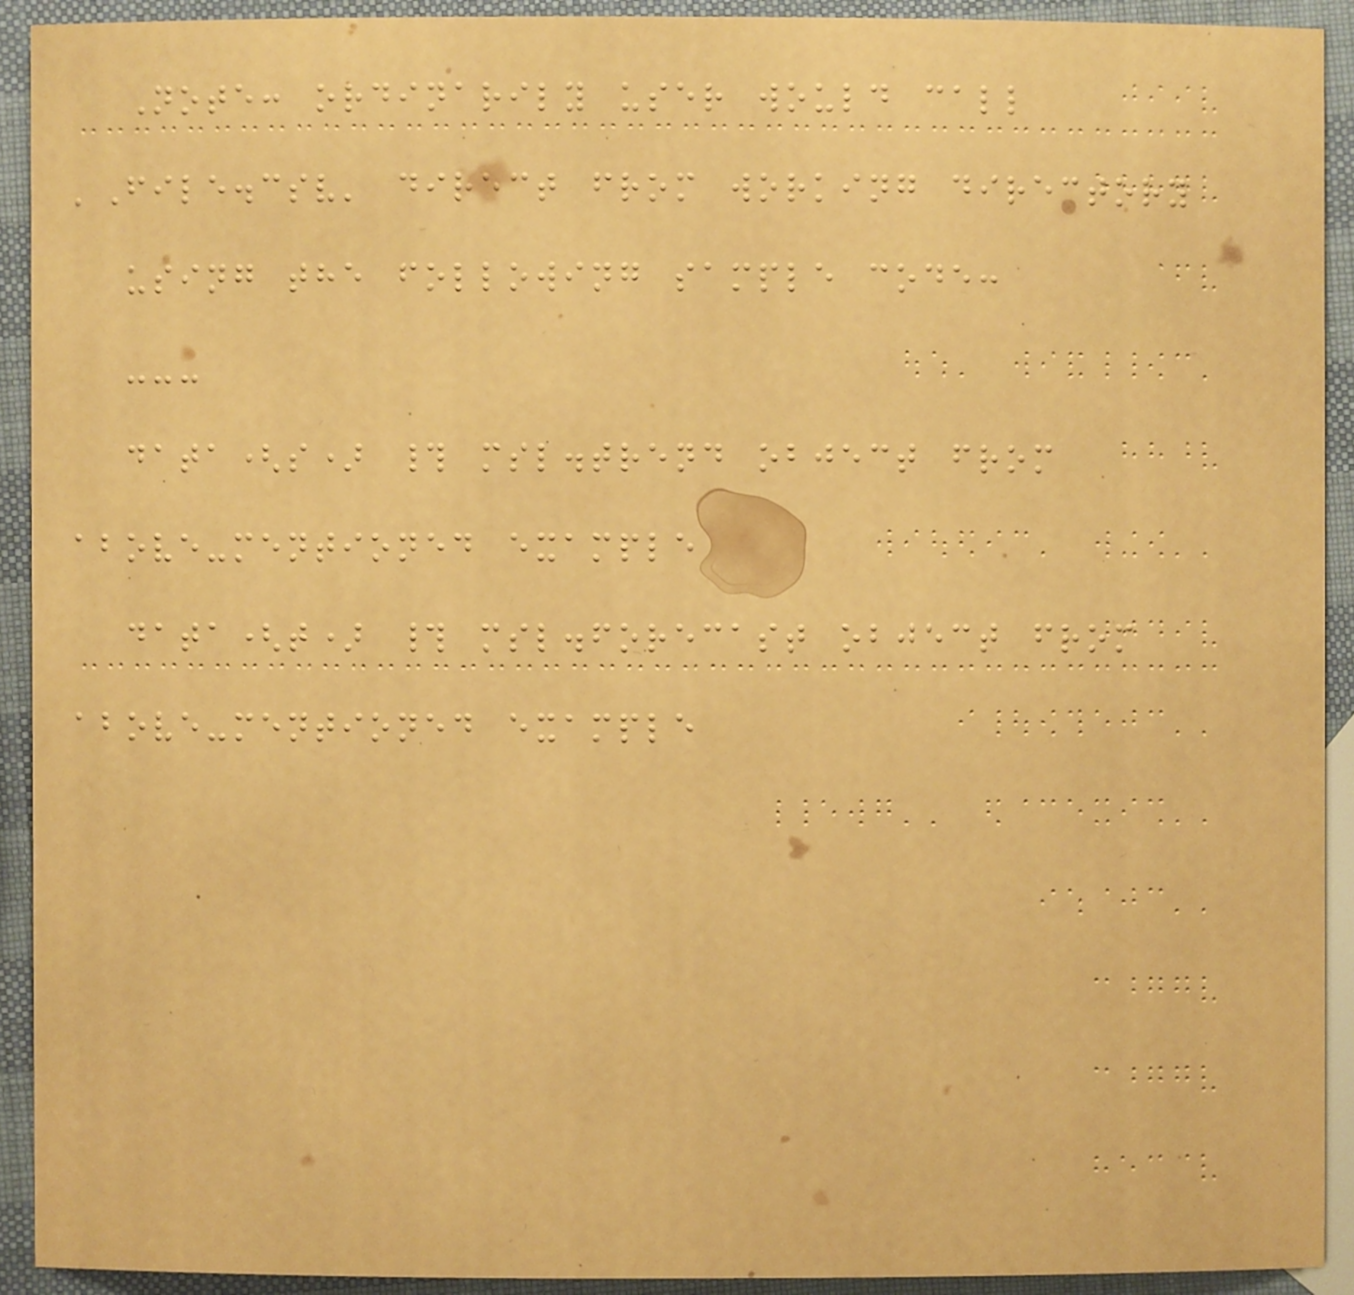Note: ordinarily user would call
'File.csv' direct from working directory
using the following sample code:
---
data(s) # msl.trend object from
above-mentioned example
data(t) # msl.forecast object from
above-mentioned example
